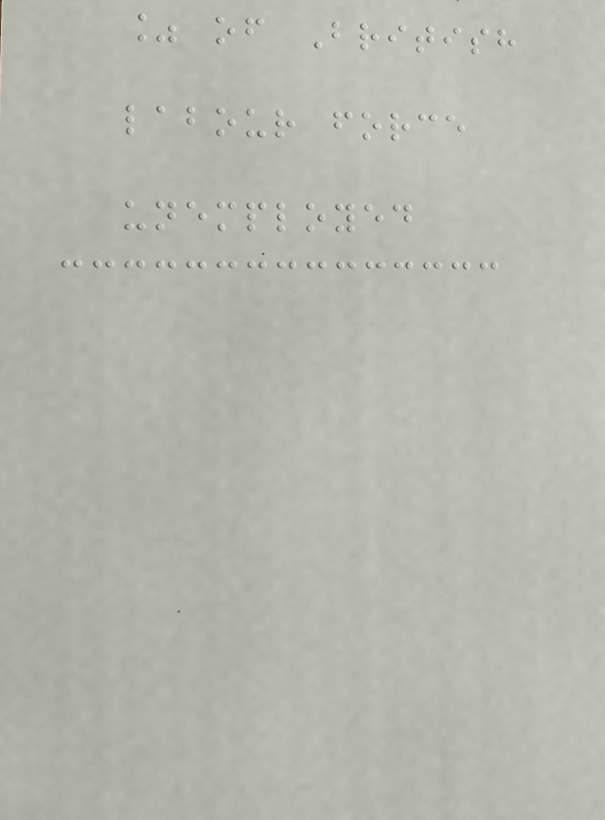% of British
labour force
unemployed
